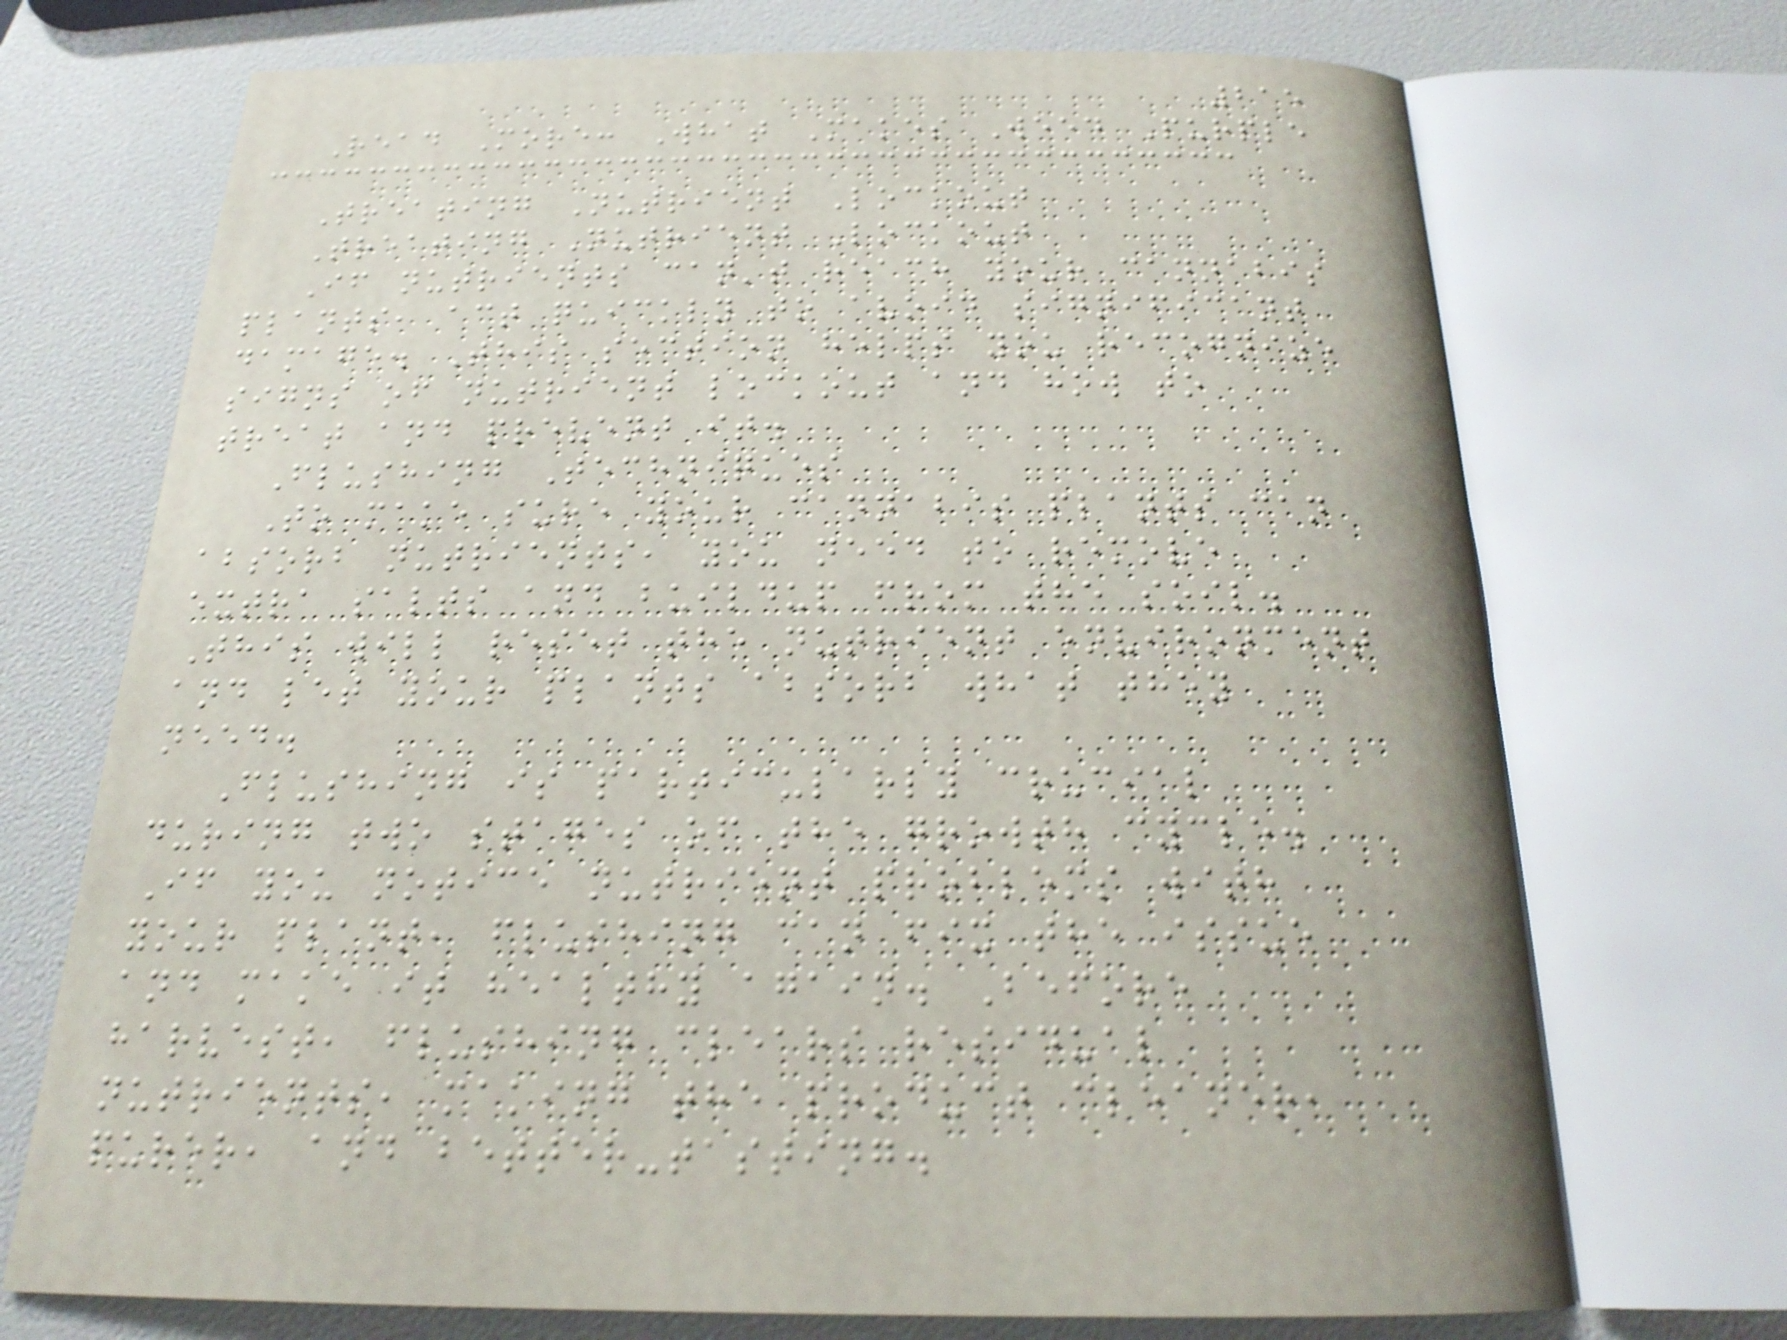215
Read More: What Makes Weed Purple
Treating Nutrient Lockout
Treating Nutrient Lockout
If nutrients can't reach your cannabis
plants, act quickly to avoid significant
damage. This section helps you recognize
signs of nutrient lockout and how to
treat and prevent it.
Flushing Techniques
To make sure your cannabis plants can
absorb nutrients, you need to remove
extra salts and buildup from the soil.
This will reset the nutrient environment
and let your plants absorb what they
need.
Flushing is particularly crucial
during two stages of the growth cycle.
If you notice nutrient problems with
your plant, flushing can fix the issue
and make it healthy again. Before
harvest, flushing clears residual
nutrients, making the product cleaner,
purer, and better-tasting.
